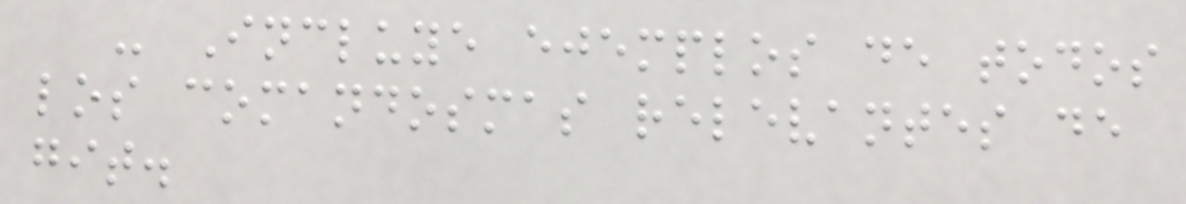- Incluye ejemplos de todos
los comandosmas relevantes de
git.
